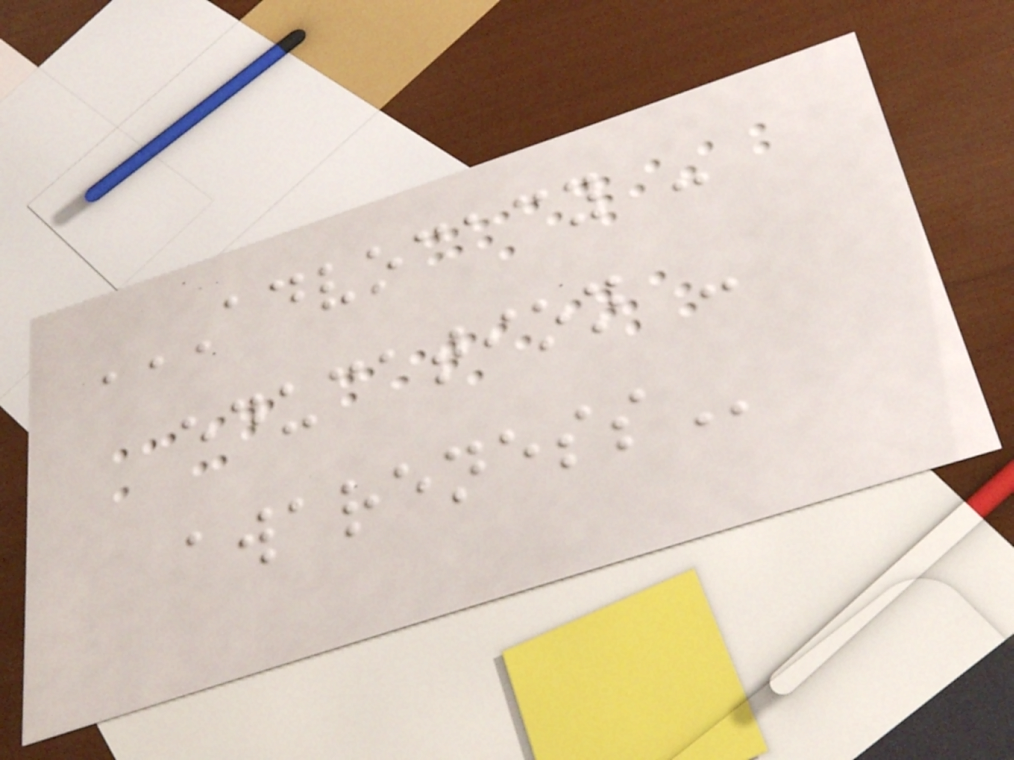ADVOCACY -
EDUCATION -
AWARENESS
